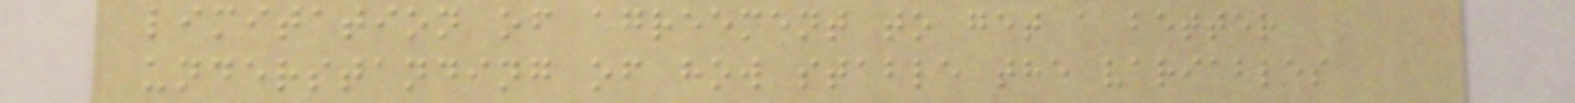limitation of agreement to get a better
understanding of how stable the variables
